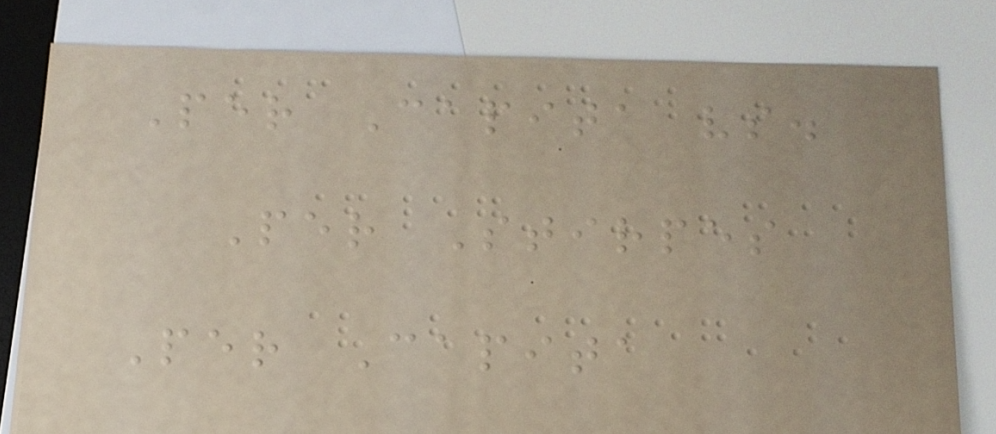Per Capita vs.
Per Stirpes
Per Capita
